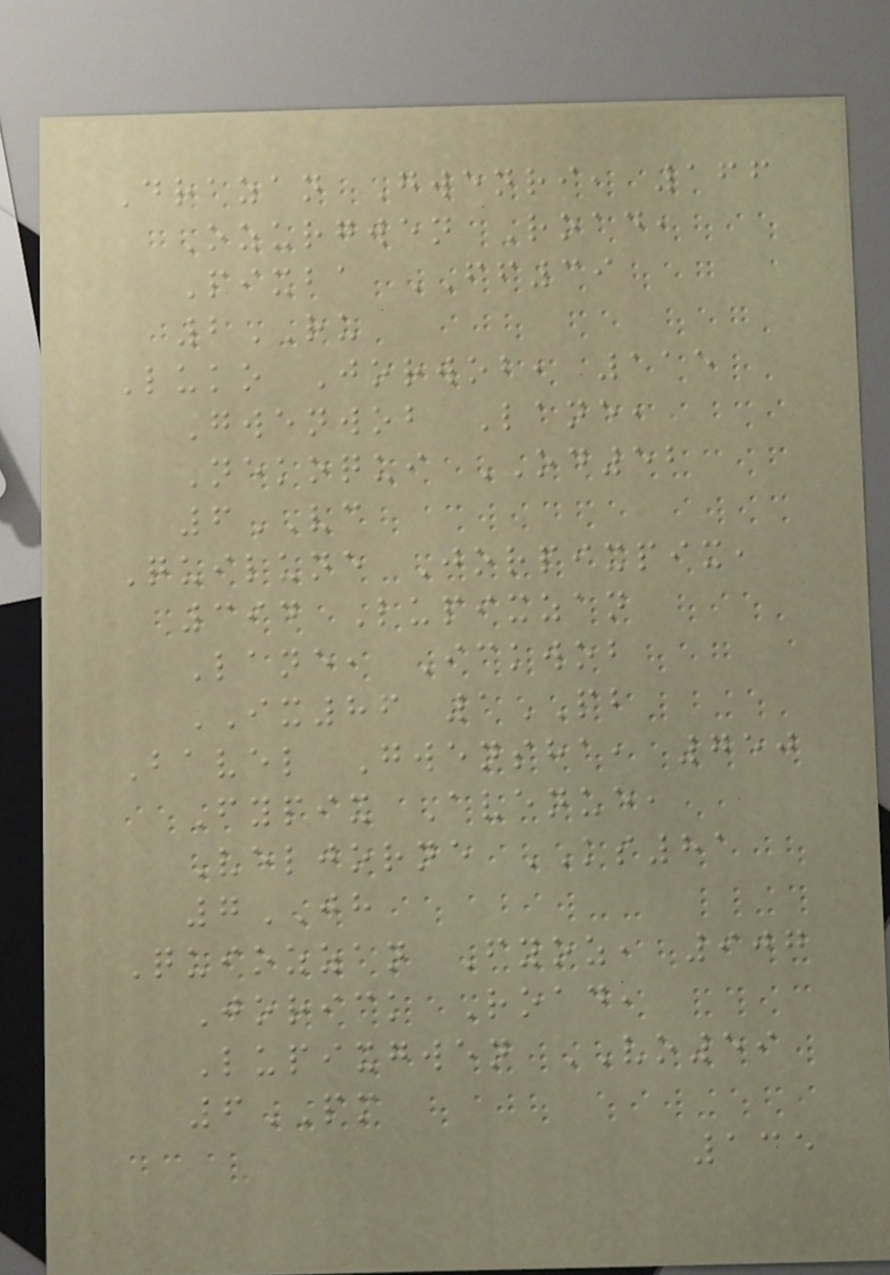Drazan Gwenri, 166
Ozurgwen Road,
Pixba FF39
2RU
Luko Jorwob, 115
Gwenwob Lane,
Nekoqui OD52
6VC
Quilune Jorpixpix,
394 Lupixzan
Lane, Ickwob
IX86 1PB
Bavel Gwensha, 750
Fypix Avenue,
Veljorne KS81
7JH
Quiozzan Fyoz, 907
Jorick Road,
Lupixgwen VO59
6PM
135
